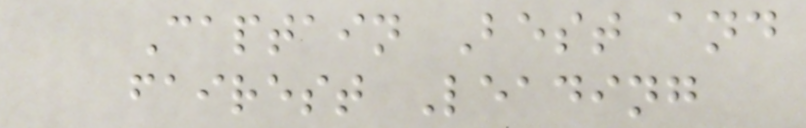Captain Best and
fairest Leading
